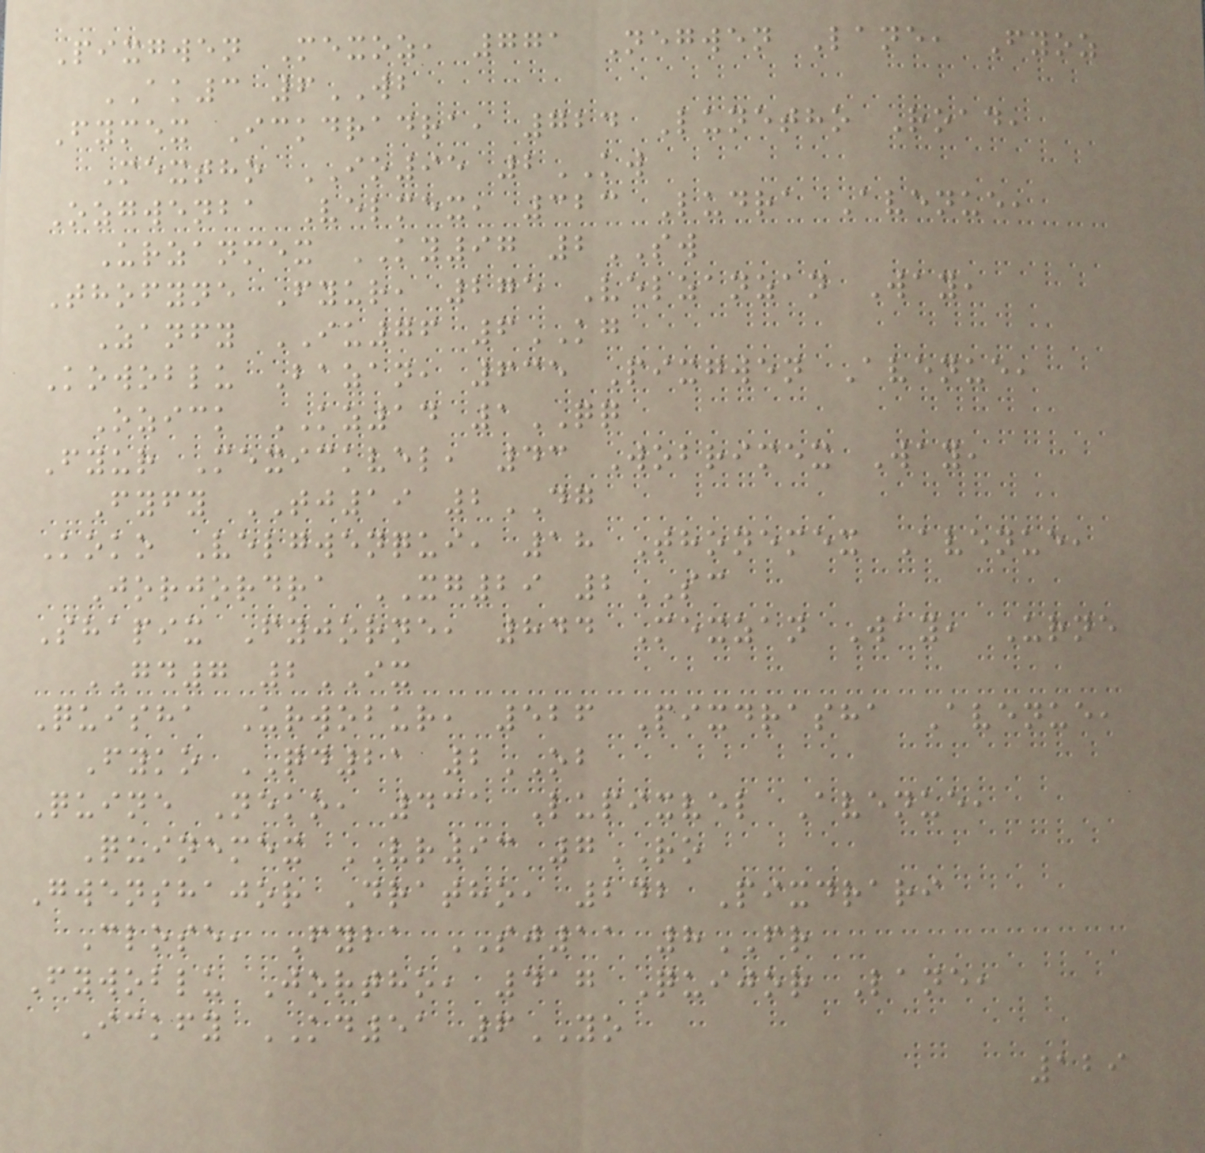Pixgwen Mexoz, 771 Negwen Lane, Fyoz
AK3 6WB
Fymex Ickdradra, 724 Lunetho Road,
Mextho IO95 2KW
Ozgwenba Velmex, 323 Ludra Avenue,
Urzanmex KY97 2SW
Thofyne Fyur, 275 Velzanzan Way,
Zanfy IU76 6KG
Kowoblu Bazan, 635 Pixgwen Avenue,
Ozick KZ14 1QQ
Fyur Mexickvel, 43 Wobrimex Way,
Fyfy TJ19 2DG
Koko Velgwenqui, 18 Thonemex Avenue,
Jorjordra XG29 2SC
Shapix Fyjorne, 844 Mexzan Way, Urne
GD7 2IX
Quisha Urwobur, 526 Pixdrasha Avenue,
Fyko QD21 2OB
Quine Neko, 431 Lupixvel Avenue,
Quinemex VR93 7RO
Gwenshajor Dratho, 242 Pixdrari
Close, Fyba SJ11 8FR
Fywoblu Jortho, 417 Quijor Lane,
Ickfy KD51 6YO
129
